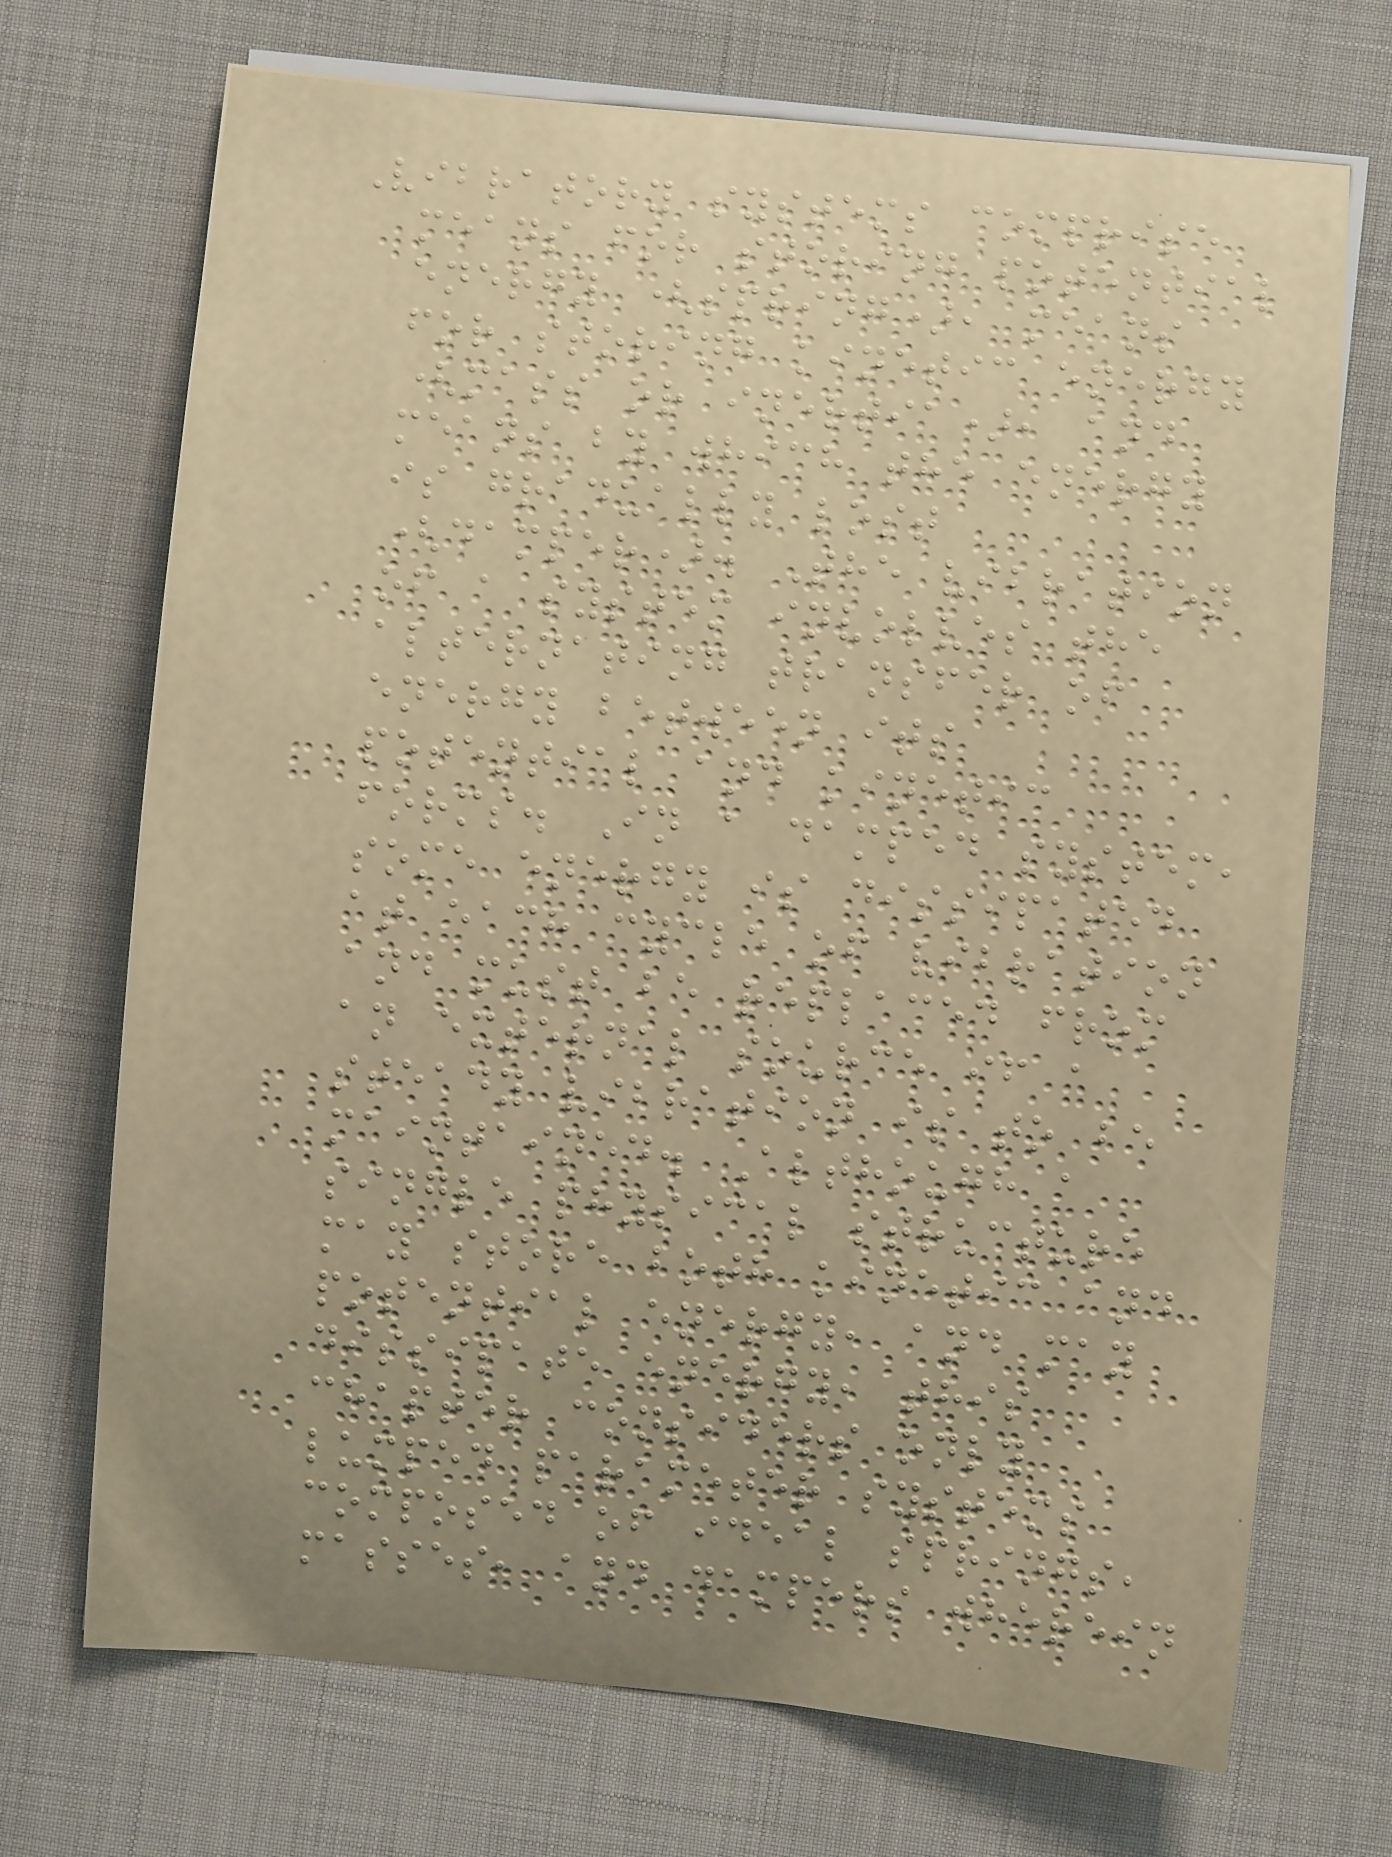Vibratory systems comprise
means for storing potential
energy (spring), means
for storing kinetic energy
(mass or inertia), and
means by which the energy
is gradually lost
(damper). The vibration
of a system involves the
alternating transfer of
energy between its
potential and kinetic
forms. In a damped system,
some energy is dissipated
at each cycle of vibration
and must be replaced from
an external source if a
steady vibration is to be
maintained. Although a
single physical structure
may store both kinetic and
potential energy, and may
dissipate energy, this
chapter considers only
lumped parameter systems
composed of ideal springs,
masses, and dampers wherein
